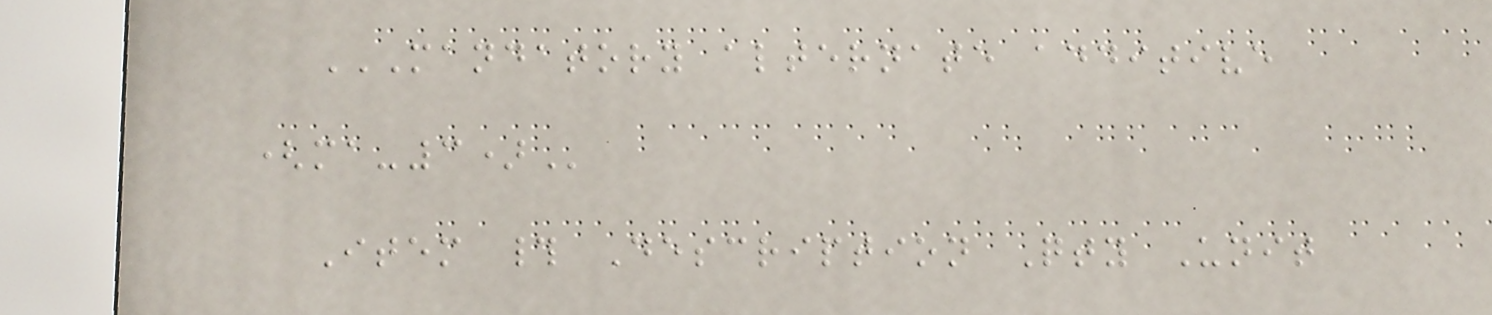MANDATORY ALTERNATE ADDITIVE
(MA-3)
Item # Description Qty Unit
